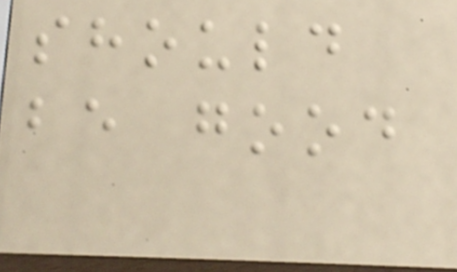should
be good
